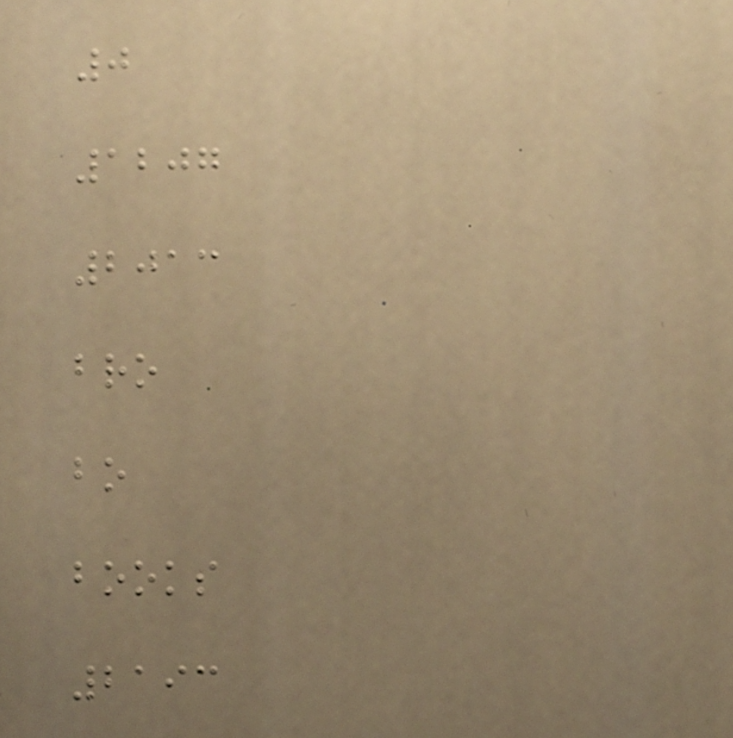0
1207
2013
bro
bo
books
2193
